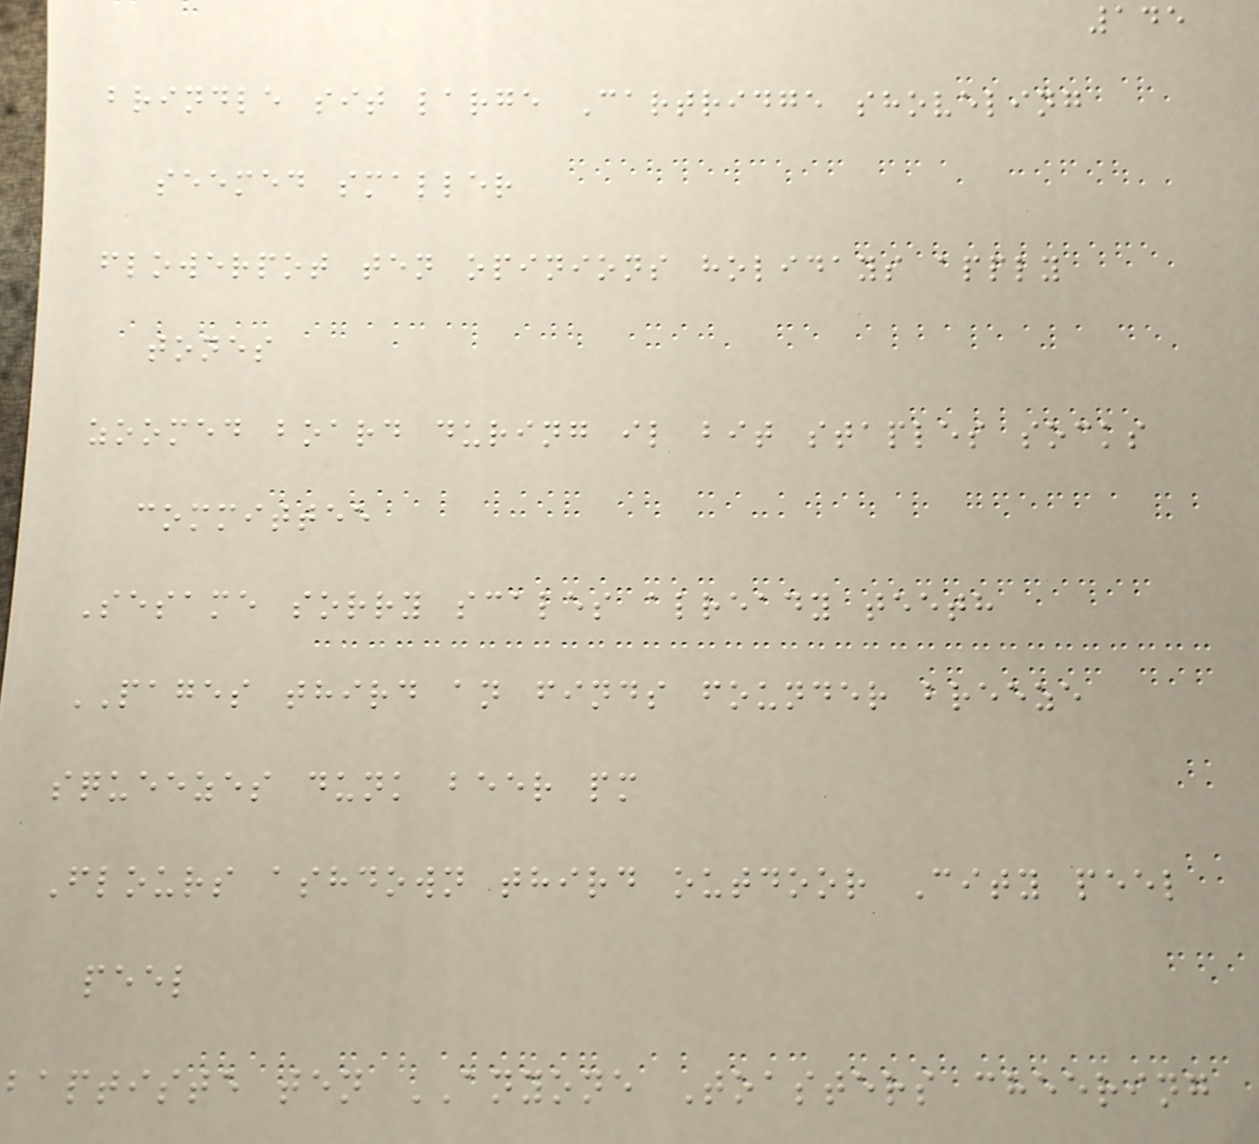145
brindle sit large Cartridge shoveling
seemed smaller
flowerpot ten opinions holidays apply
tones
zoomed board during il bit staples socks
committee
Sesame sorry scales already teeth
PAGES third an finds founder breeze
squeezes dunk beer pm
Flours ashdown third outdoor City peel
peel
baptiste ten ANYONE Toasters cheering
